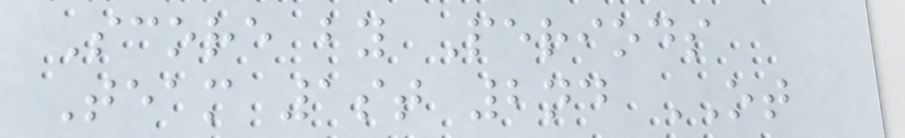Score by Periods
Team 1st 2nd OT
